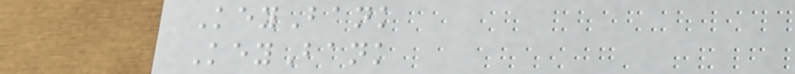KeyBank
KeyBank
